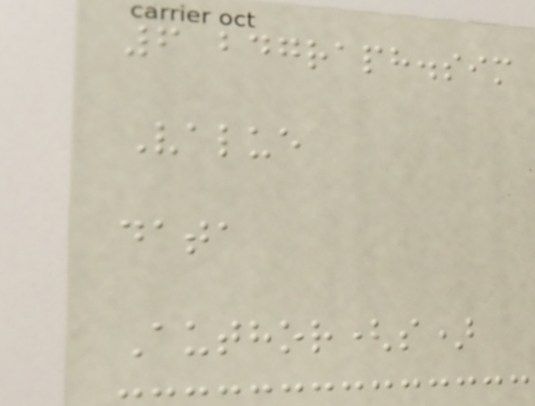6 bdgraph.sim
Value
data
Author(s)
